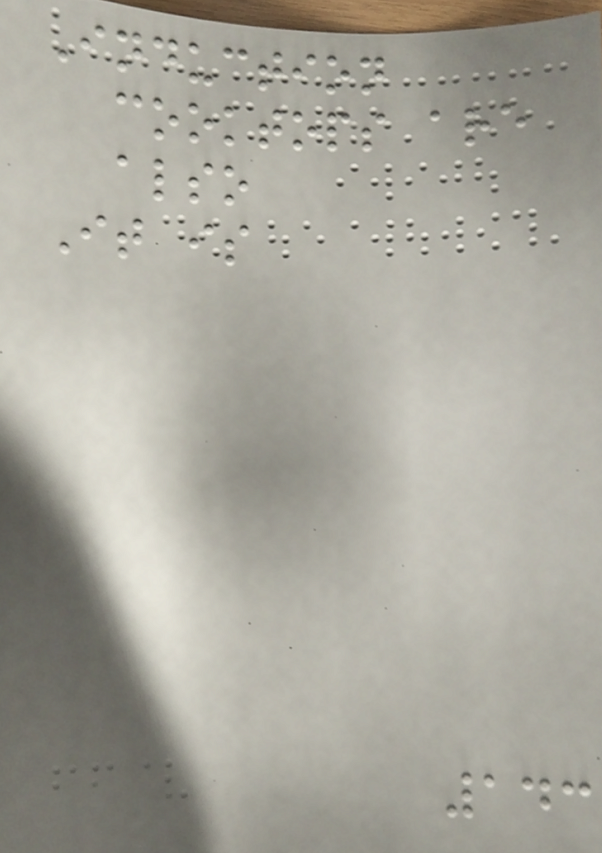Induction
cooktops are
also
It is
143
